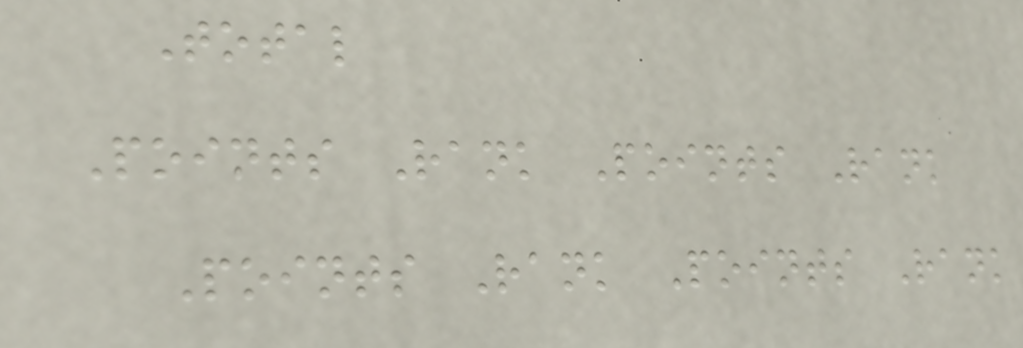Total
Points Rank Points Rank
Points Rank Points Rank
